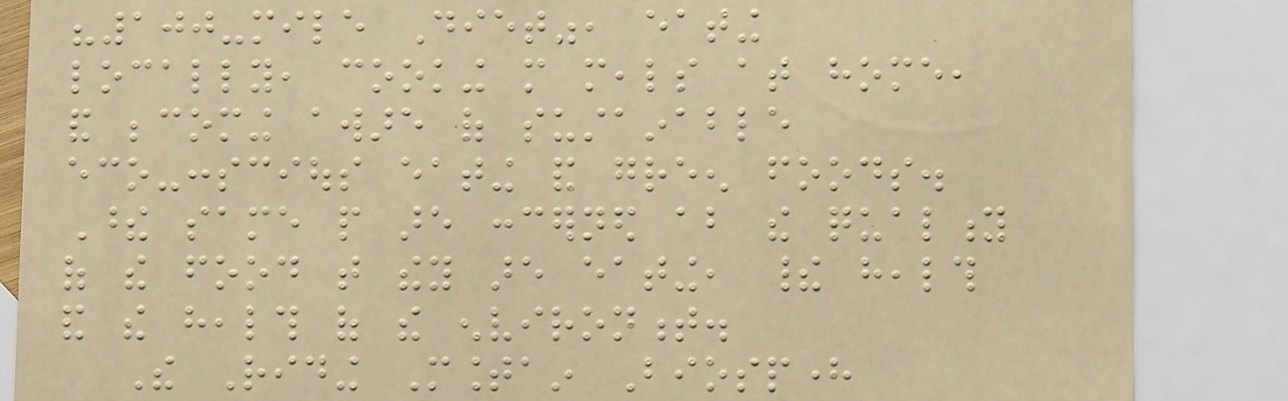"100-mile Diet", eating
locally, cooking more meals at home,
and becoming aware of sustainable
eco-conscious eating and green foods.
These same people are concerned about the quality
of the food that they are eating, their health
and the health of the environment.
The Riding Mountain Biosphere
